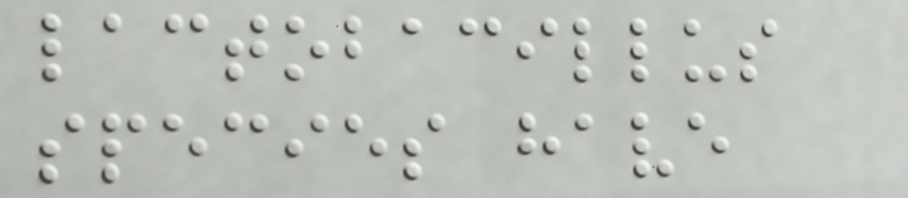lactobacillus
species have
